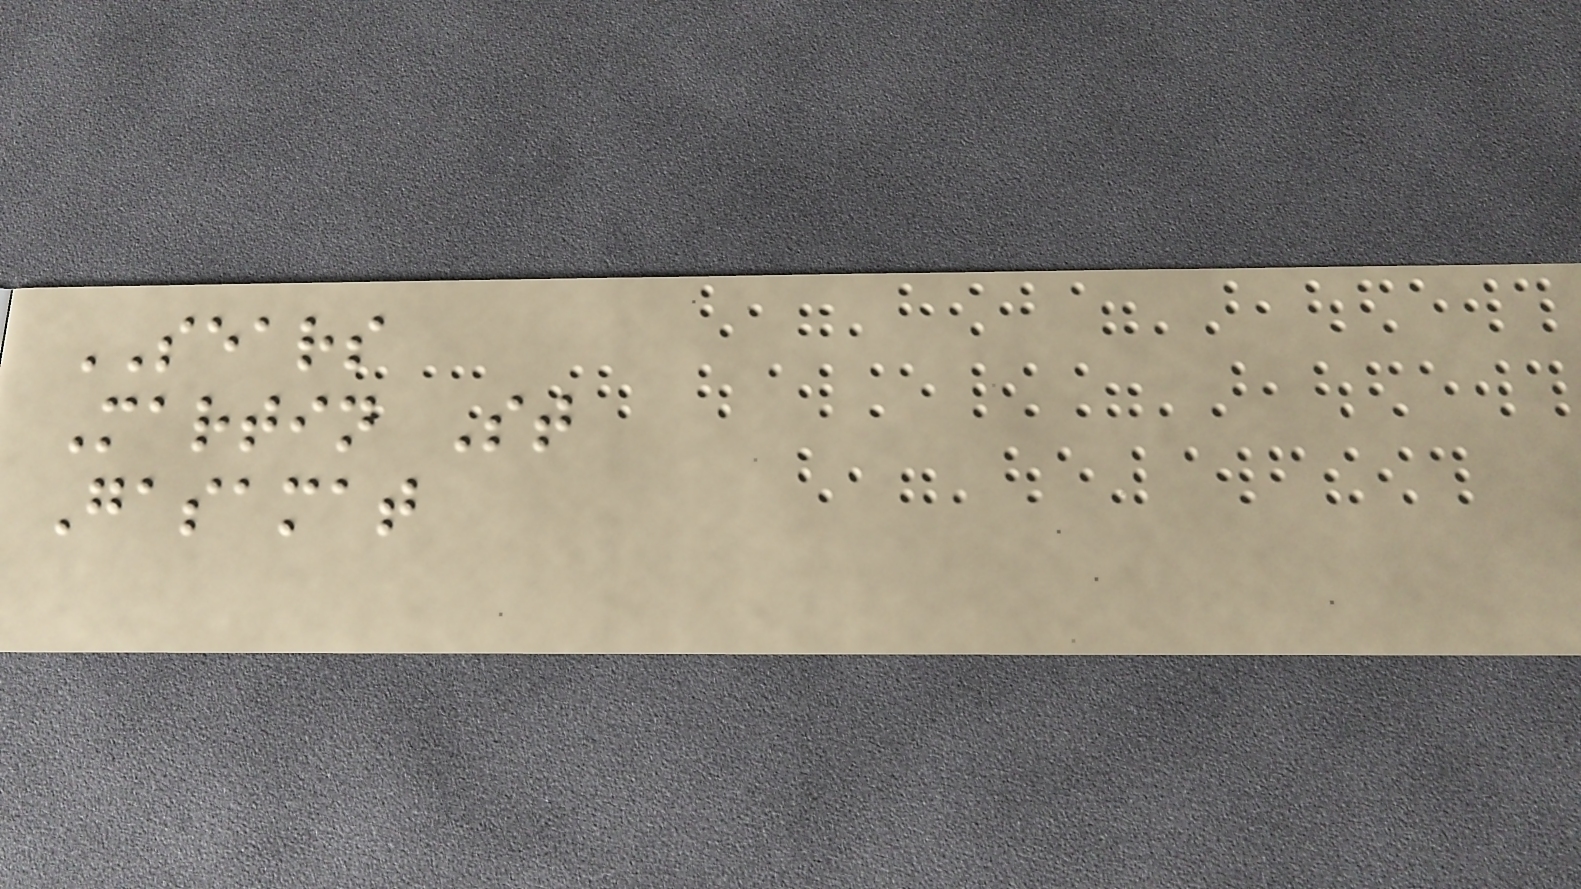SEARS
Martin St
Gasamat
